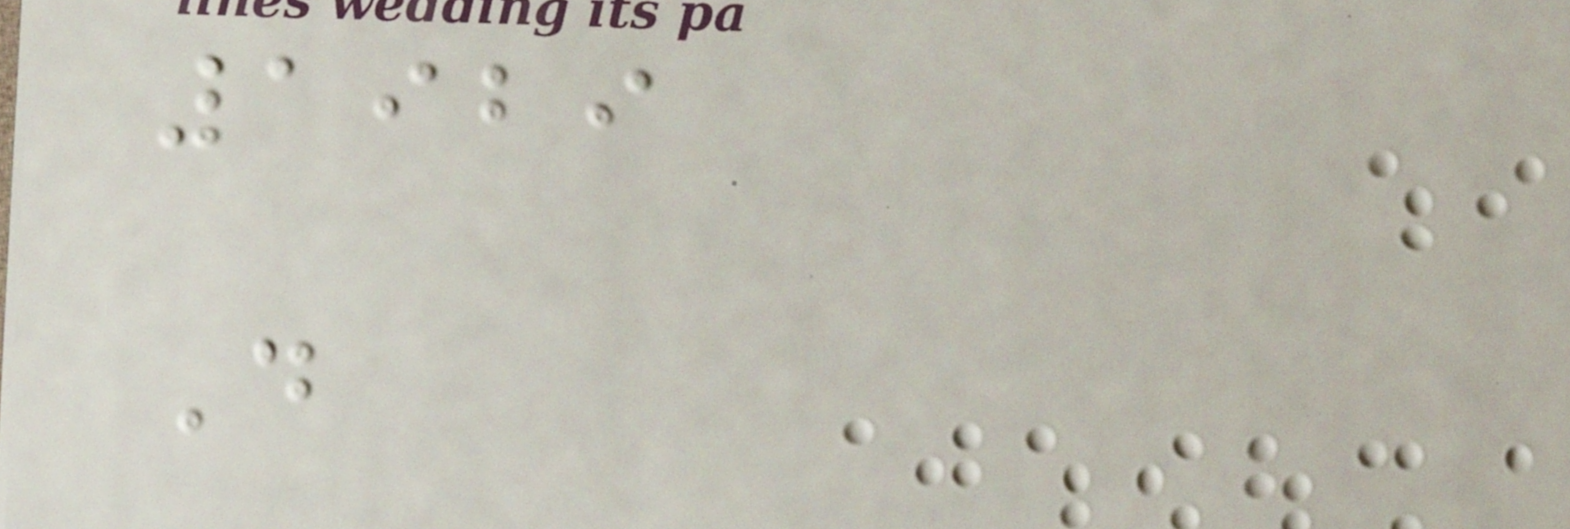1929
D
